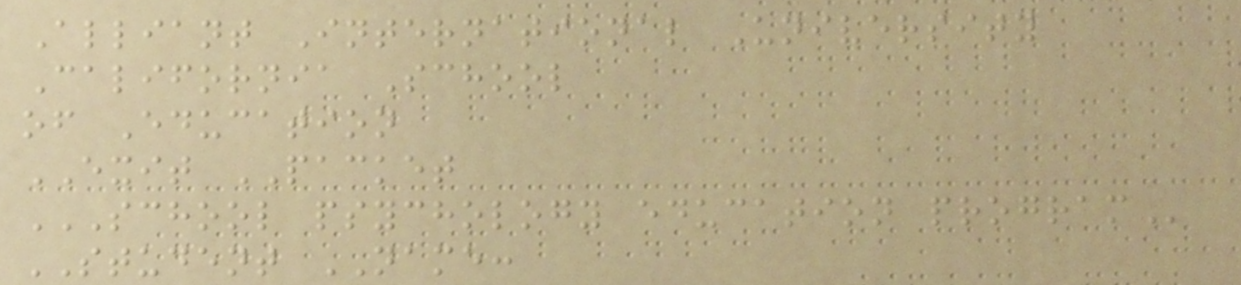Alliant International University
California School
of Education
EXIT PACKET
SCHOOL PSYCHOLOGY EDUCATION PROGRAM
STUDENT NAME:
